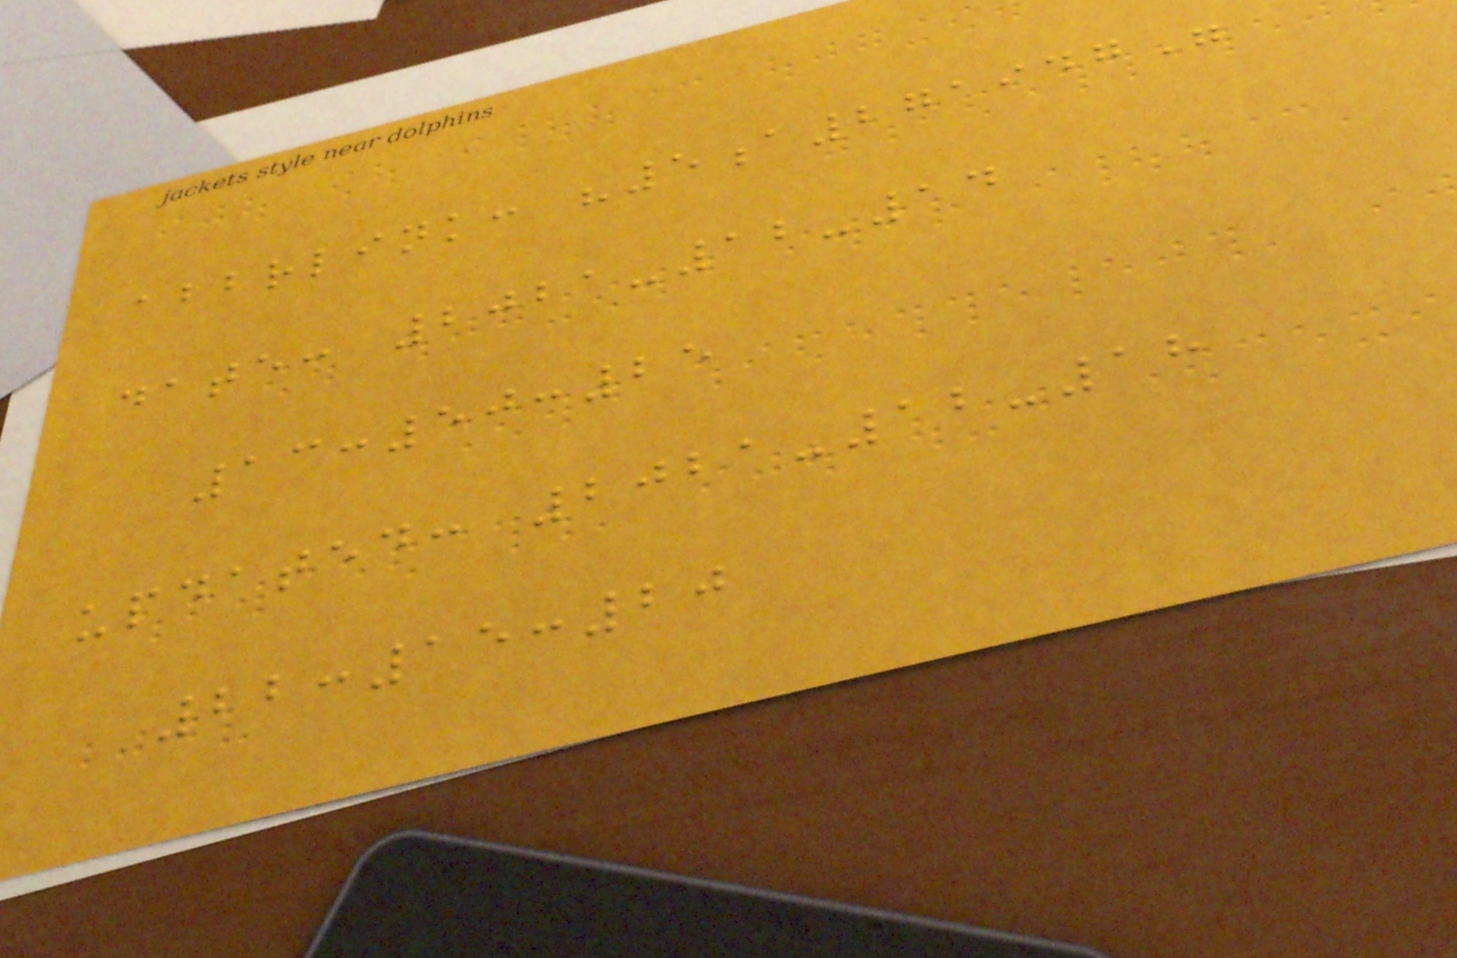abbrlink: "5a271947"
date: 2021-12-14
13:50:25
updated: 2021-12-18
22:15:20
